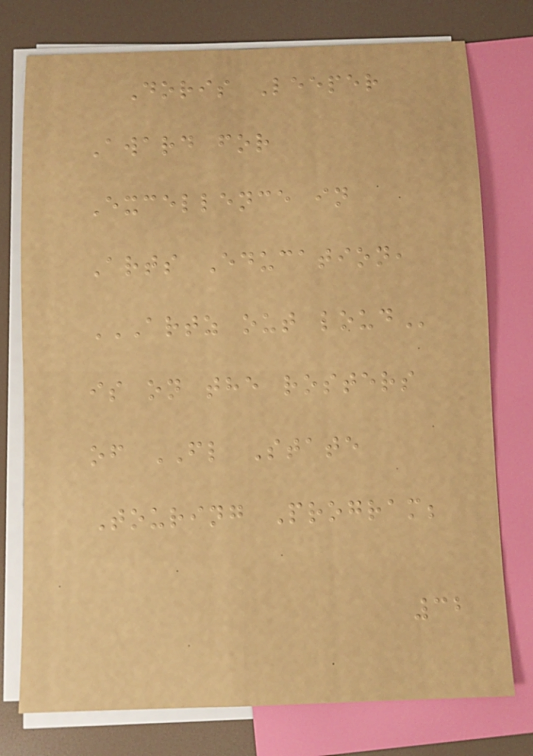Doris Leeper
Award for
Excellence in
Arts Education,
ARTZ OUT LOUD
is on the rosters
of FL State
Touring Program;
32
